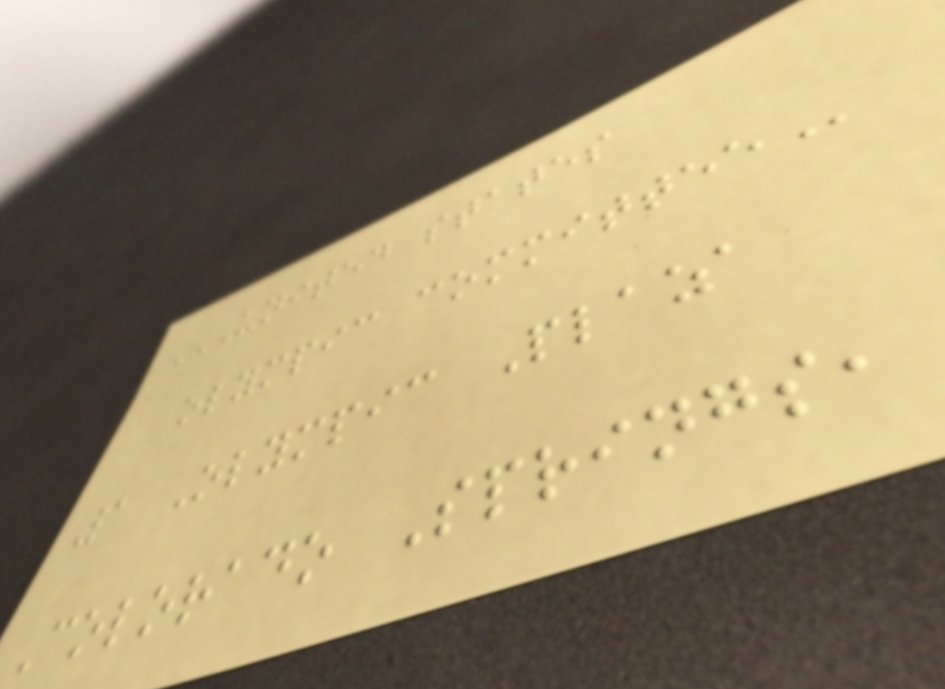UNITED STATES
OLYMPIC COMMITTEE
1 Olympic Plaza
Colorado Springs,
